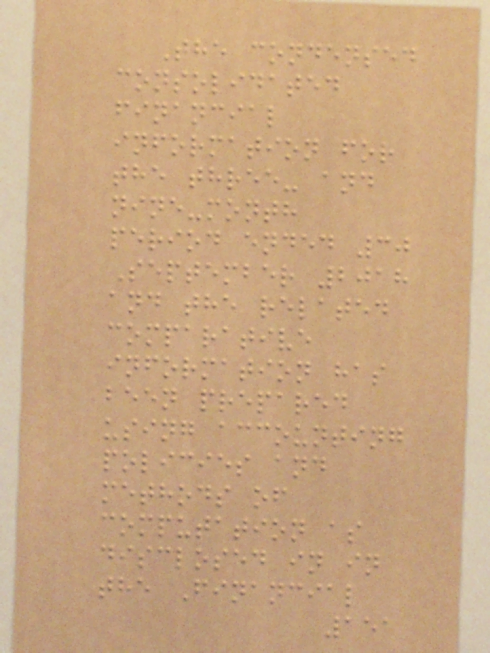The condensed
consolidated
financial
information for
the three- and
nine-month
period ended 30
September 2018
and the related
comparative
information has
been prepared
using accounting
policies and
methods of
computation as
disclosed in in
the Financial
151
